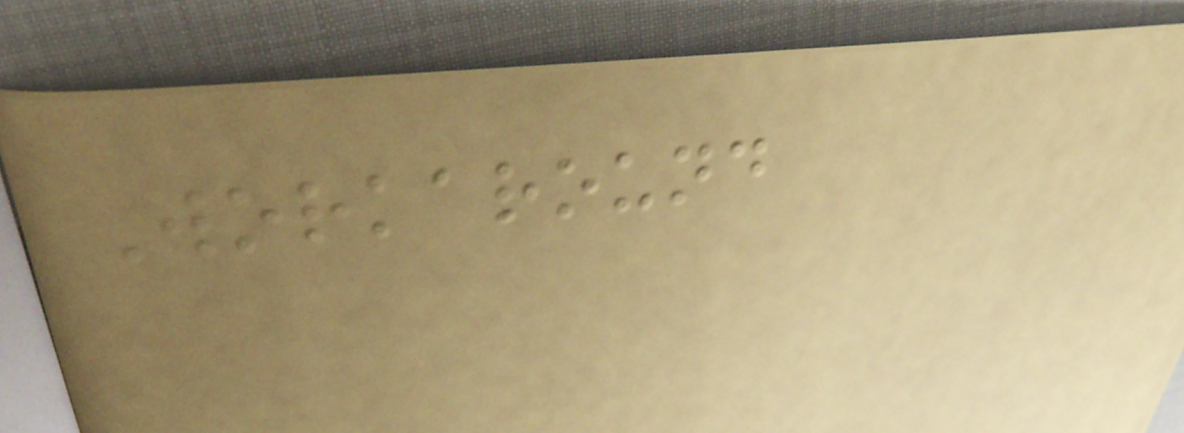Workaround
